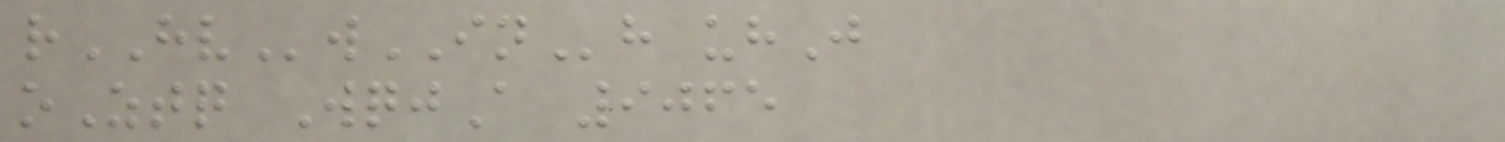rHVwINh uhJ
oZtq WqjA 9065
